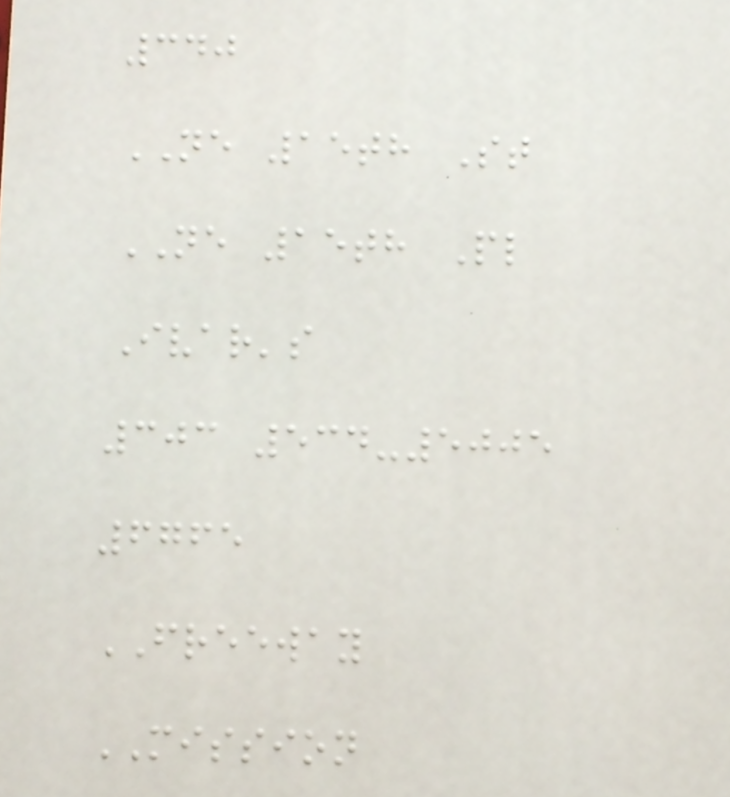340
NE 15th St
NE 15th Pl
Ivar's
303 534-5005
6765
FREEWAY
MISSION
